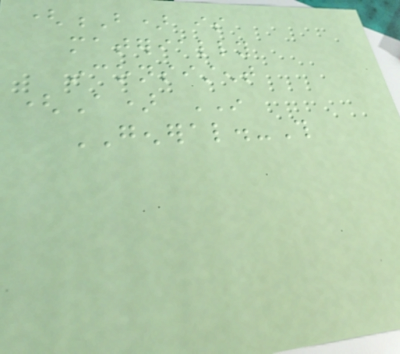(B) is
materially
inconsistent
(A) IN
GENERAL.-This
